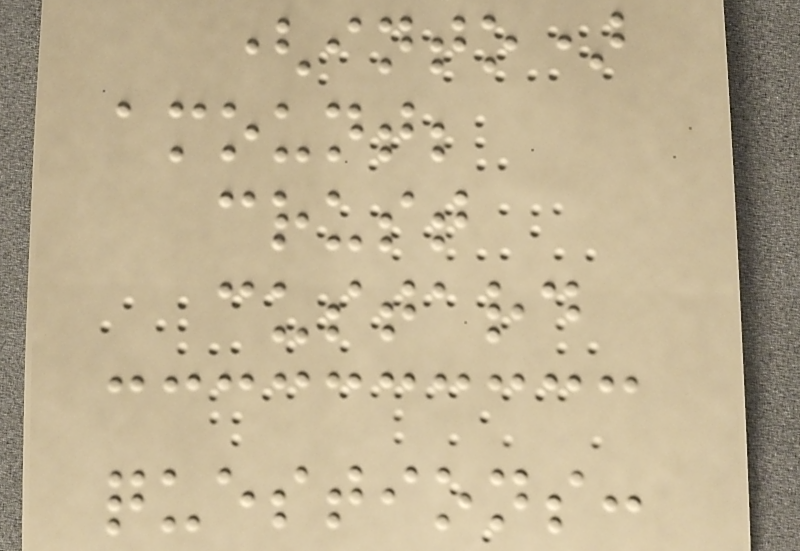(into)
amount;
crust
custard
questions:
